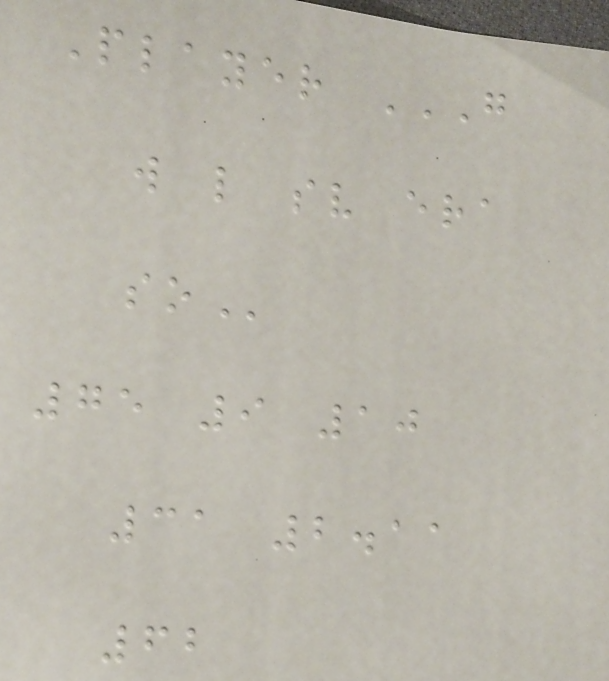Player G
W L SV ERA
SO
75 9 10
31 2.11
62
